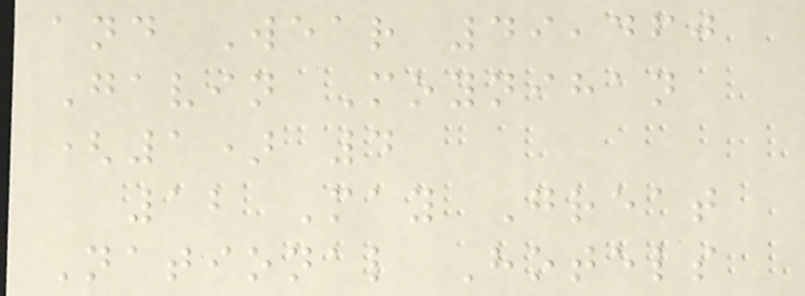and Wear 49,460
Gavin Moynihan
(1) 4
12 May Great
National Hotels
